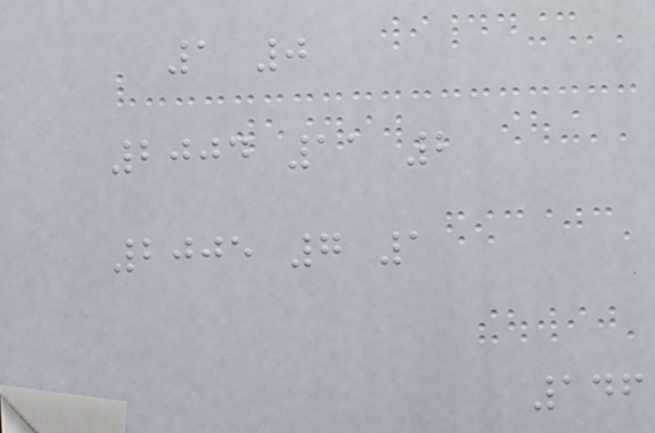1 0
2004 11 2
2005 7 1
146
